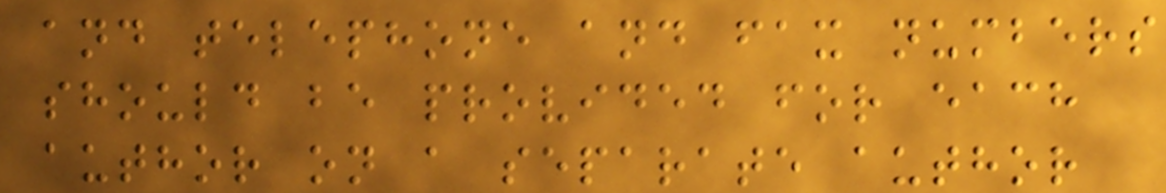and telephone and fax numbers
should be provided for each
author on a separate author
